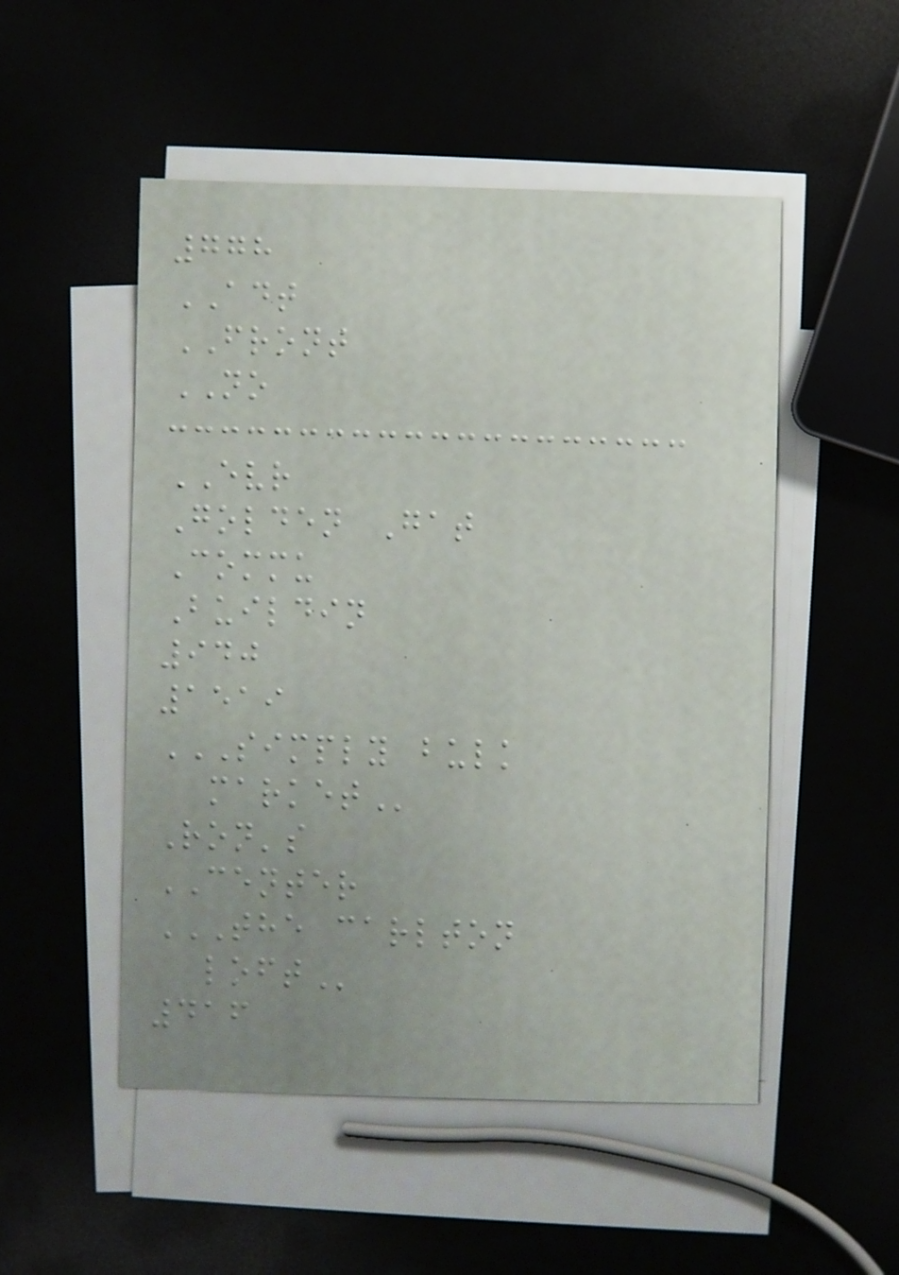778
ADT
FRONT
NO
EVR
Golden Gat
Commu
Buildin
940
1519
SIMPLY BULK
MARKET
Ron's
CENTER
THE CARLTON
LOFT
416
